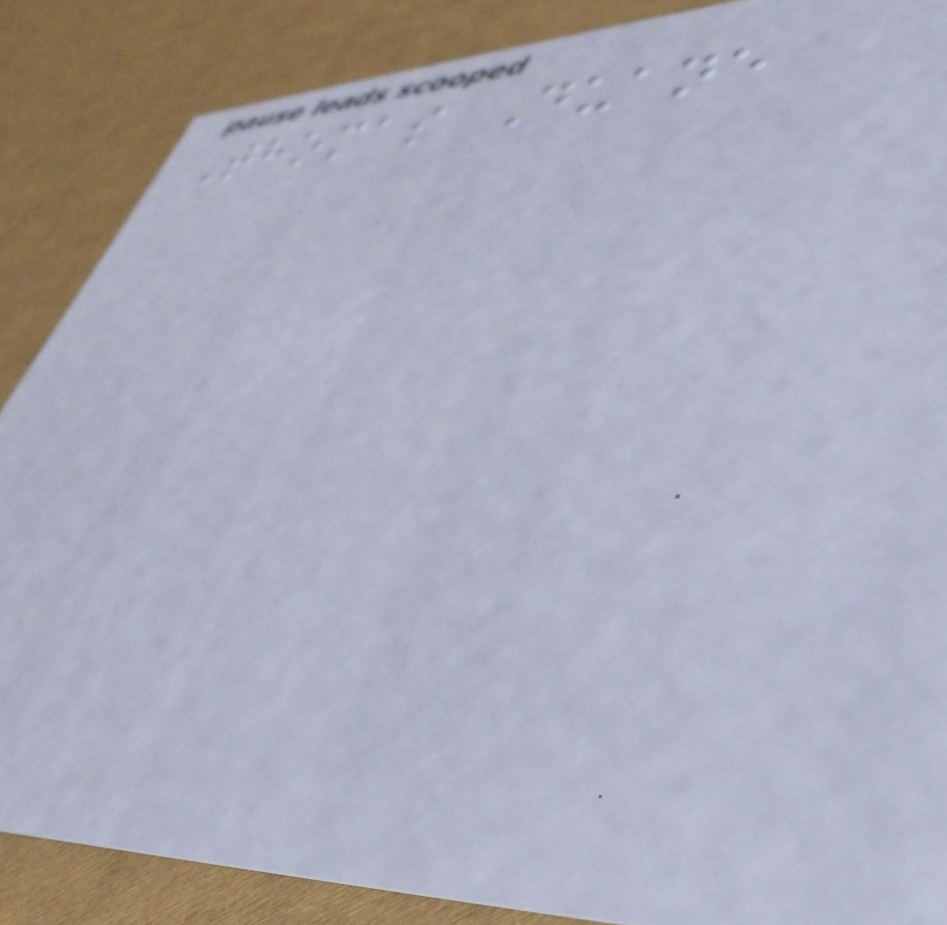Thomas Duane
